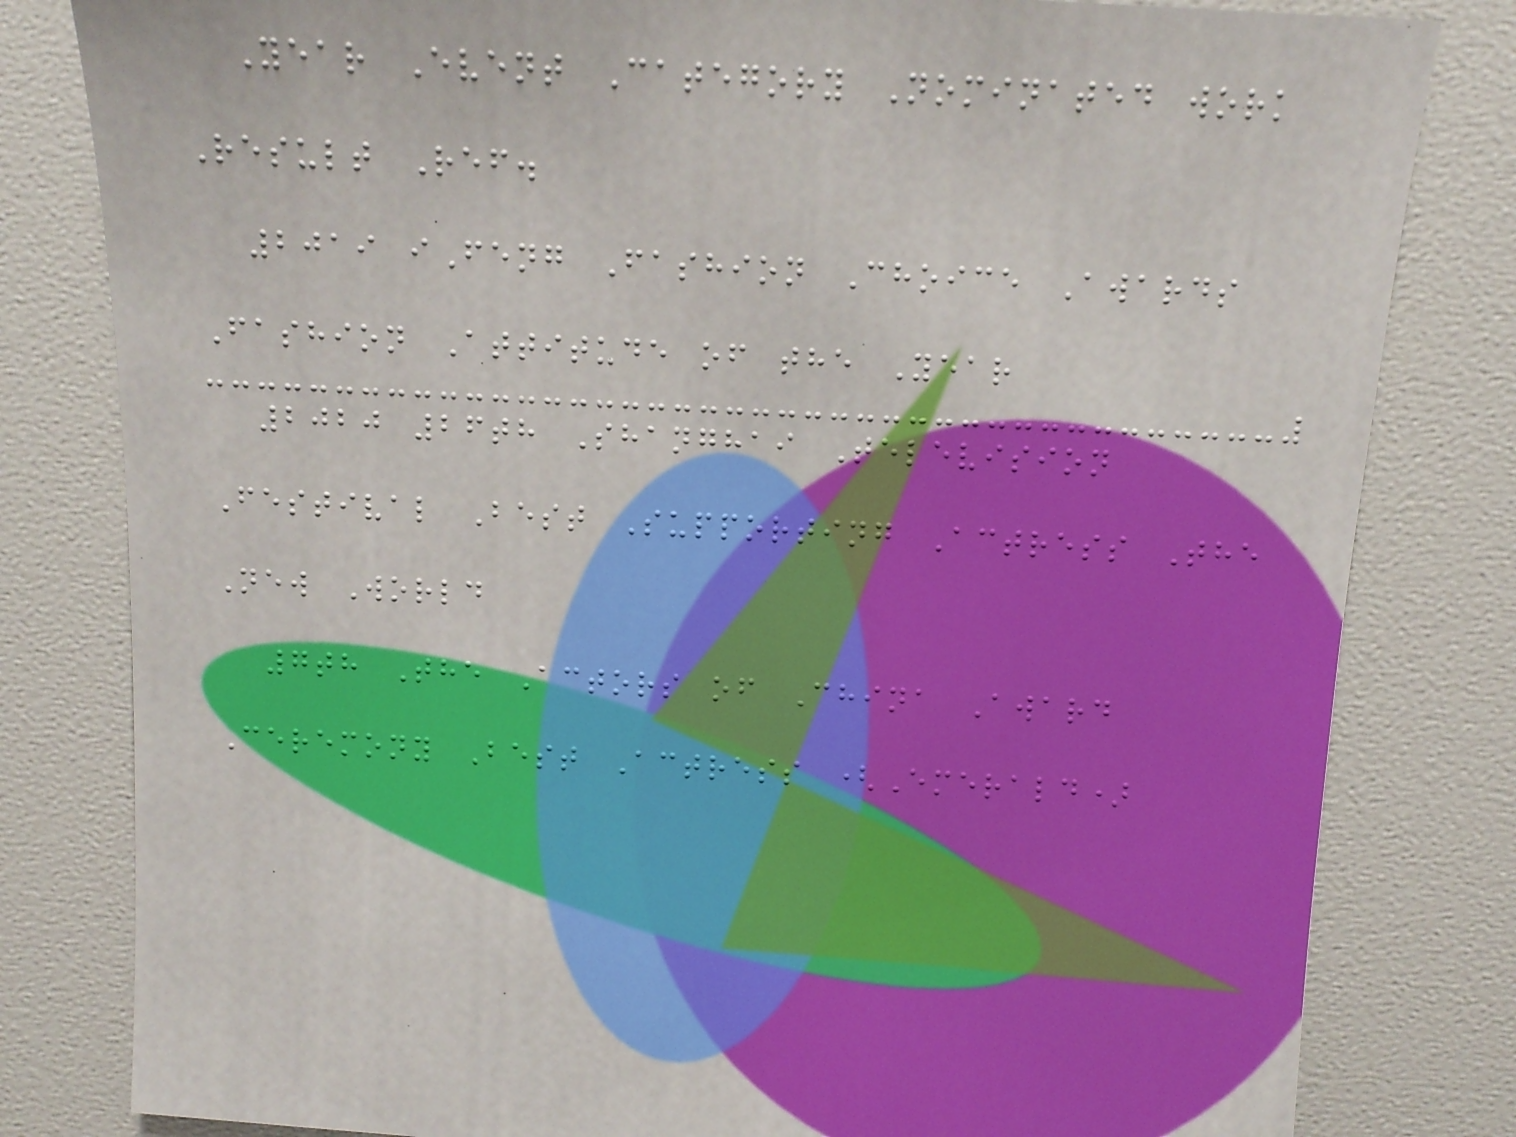Year Event Category Nominated work
Result Ref.
2019 iFeng Fashion Choice Awards
Fashion Attitude of the Year
2020 26th Shanghai Television
Festival Best Supporting Actress The
New World
7th The Actors of China Award
Ceremony Best Actress (Emerald)
